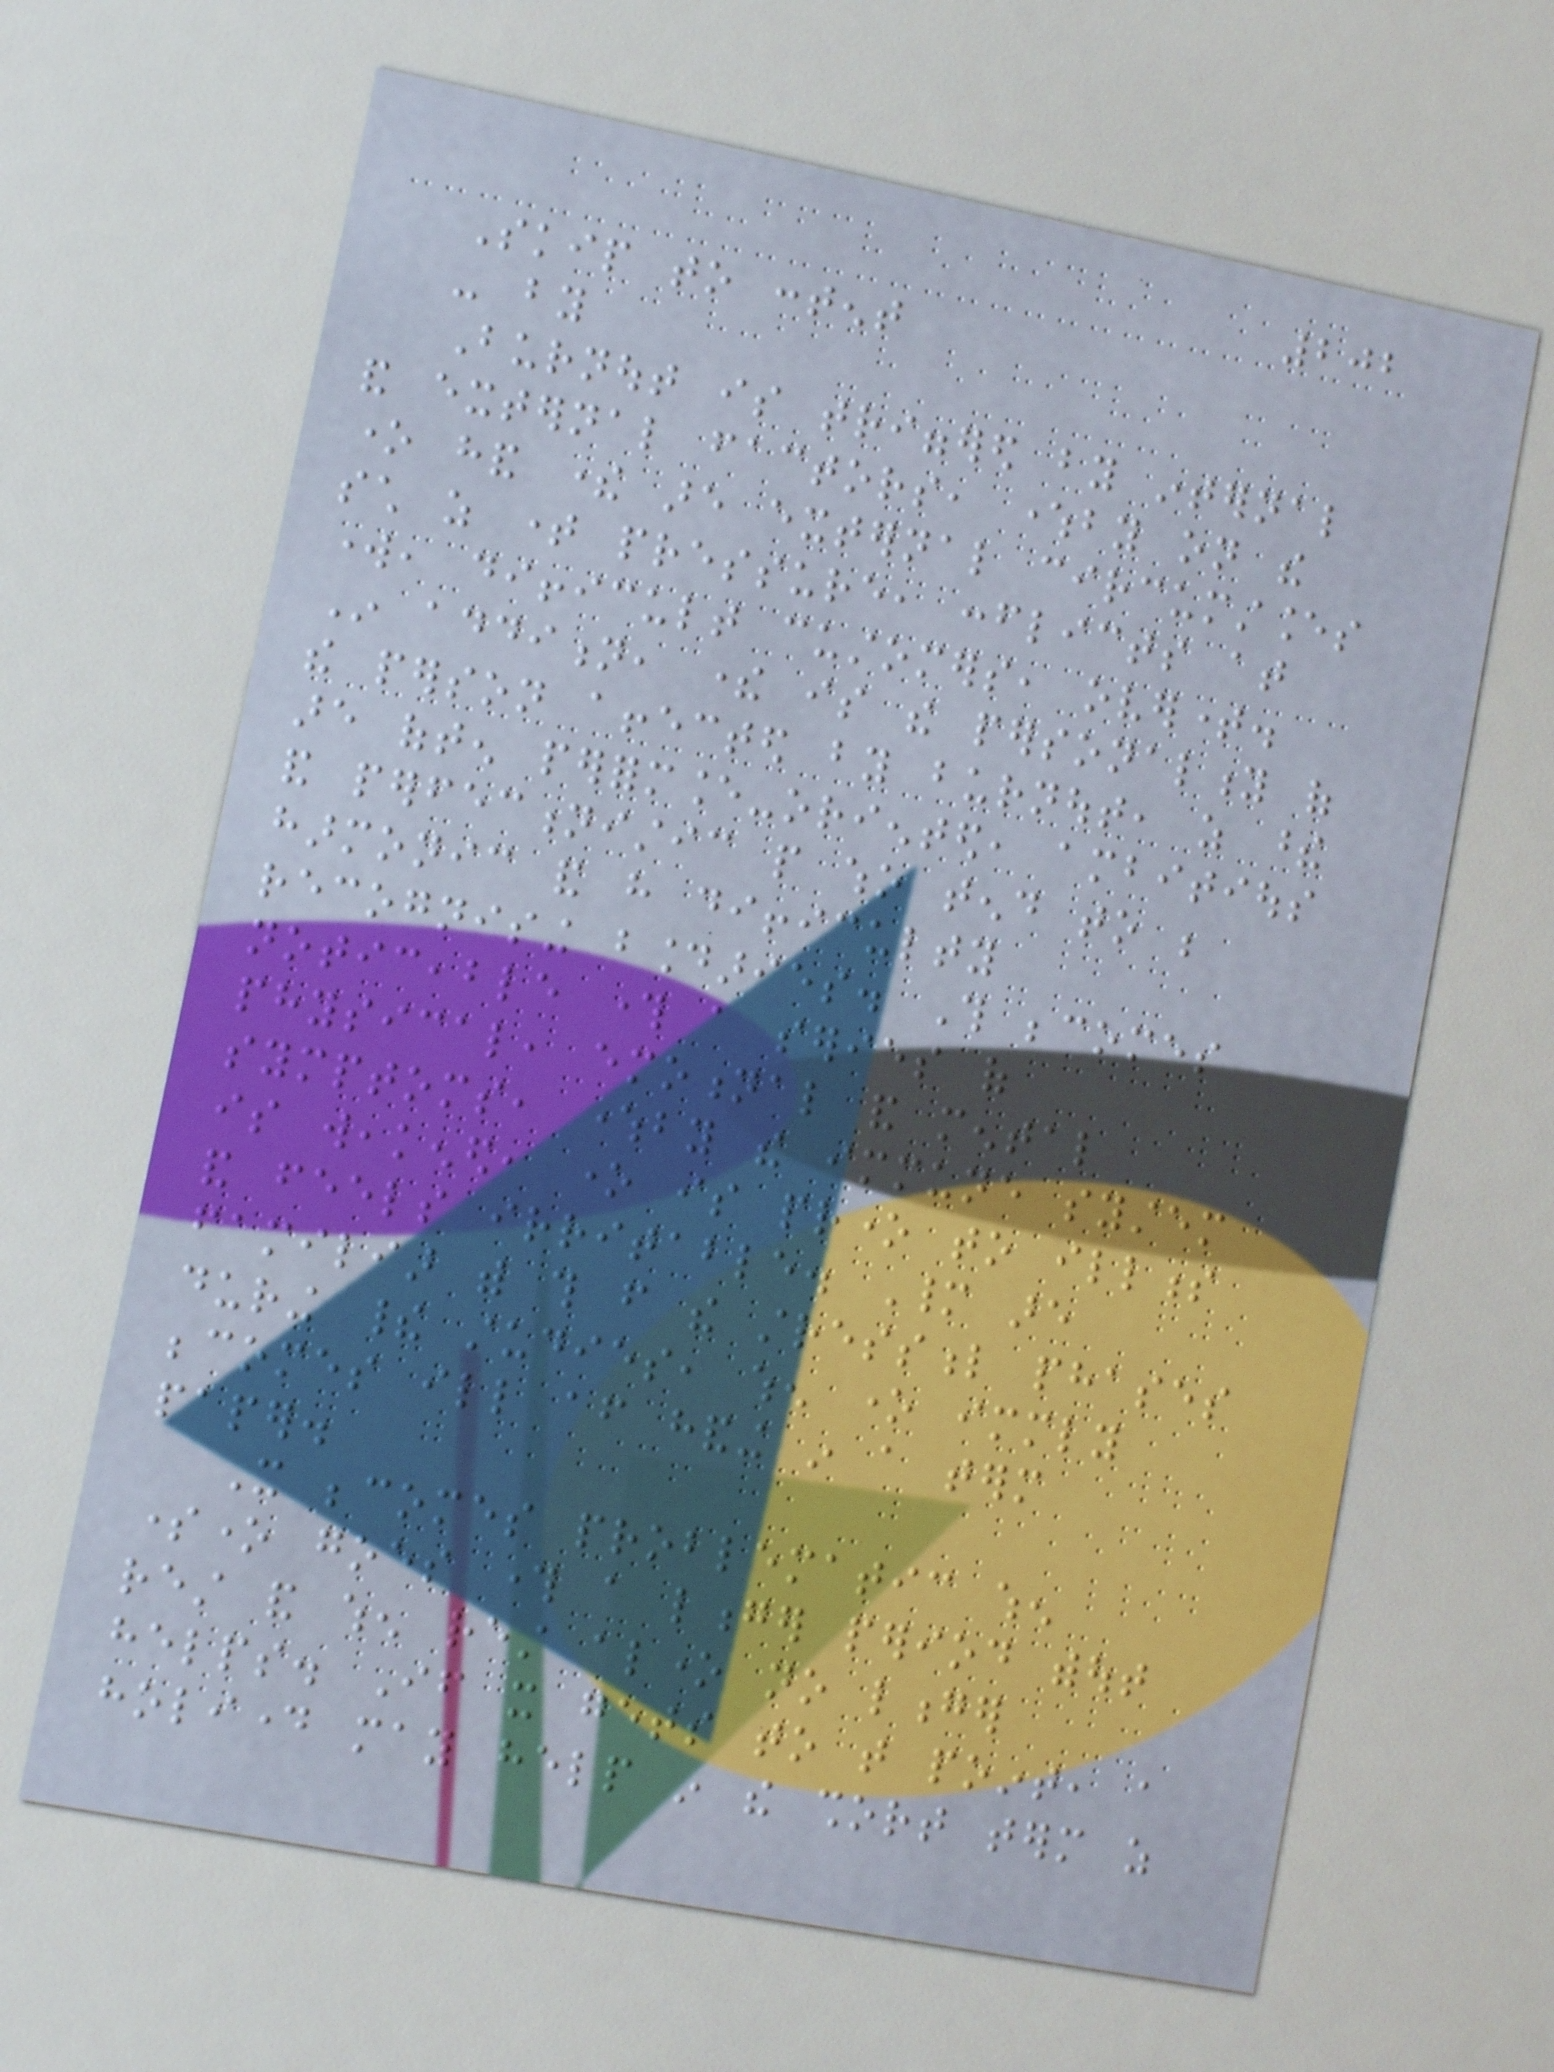202
Skip to content
- by
Burnout is triggered by internal
and external factors, whereby on the
one hand there are external circumstances
such as time pressure, conflicts at
work, difficult customers, overtime.
In addition, there is the personality of
the person affected by burnout, as these
are often performance-oriented, ambitious
and perfectionistic people who tend to be
harmonic and have difficulty
recognising boundaries. This becomes
noticeable through a series of
physical, emotional and mental
symptoms, whereby the immune system
is weakened, one is prone to illness
and feels irritable. Many are
familiar with this from the stressful phases
during their studies, when one immediately
becomes ill after handing in a term
paper.
It becomes problematic when
someone goes through a longer period without
rest and when rest alone no longer
helps. If it gets to that point, a
holiday may help in the short term as
